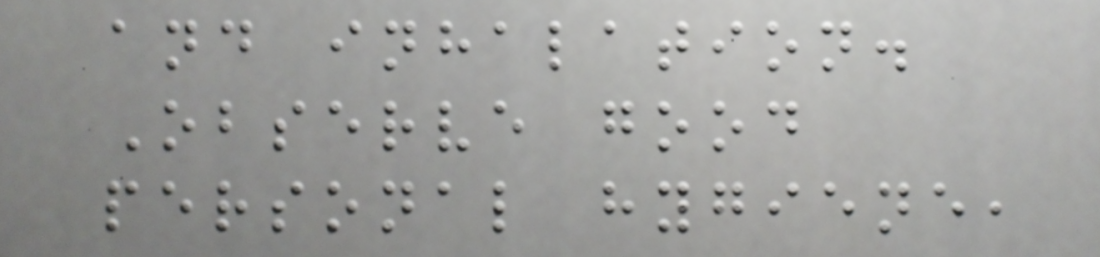and inhalation.
Observe good
personal hygiene,
